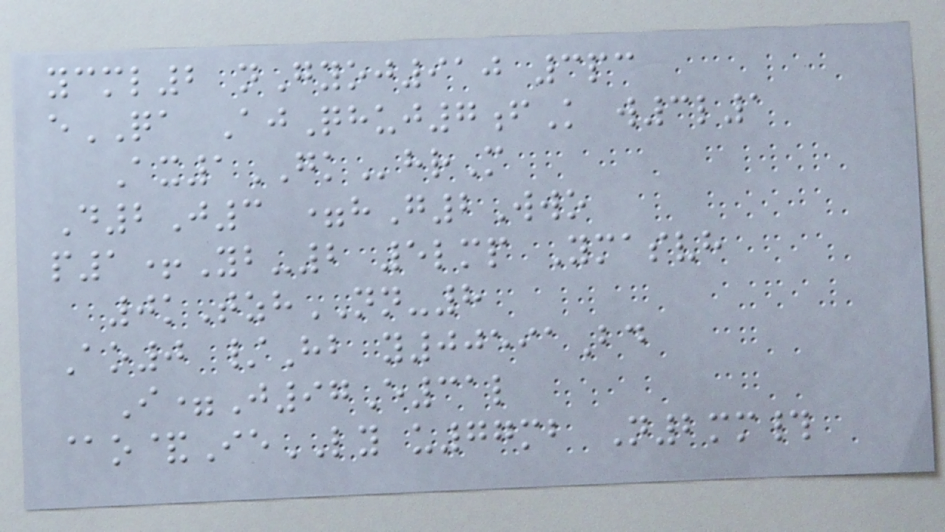ycml2 nGyoj910 3pc
eQA AjQhuj7fK w3l1
Ax1GKhrM
D2J3 =hG2Wwo
p1+Yb-2 5lmp Ymasvh
0kTzhNN-8
Ao0 /Hb y00591Bd
I=J97E31l
@o&IeLY u77mb N2mm#
